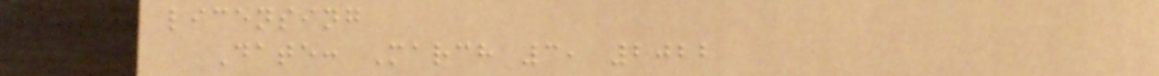licensing
Date: March 3, 2022
